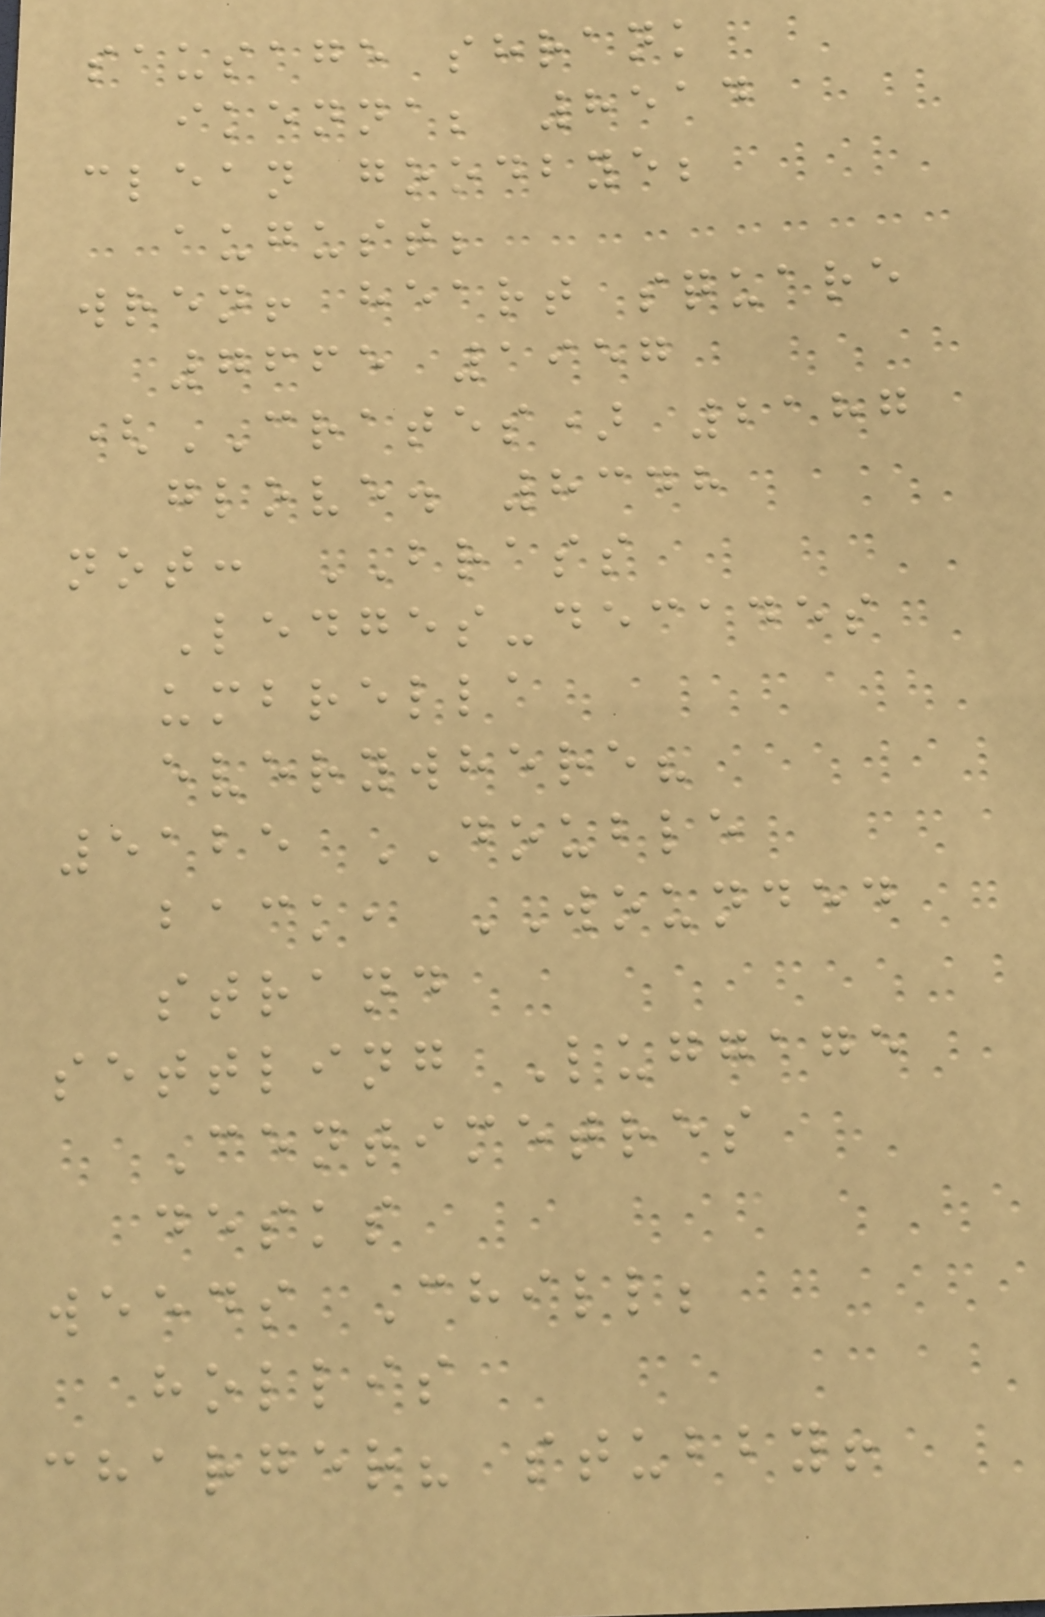sausage shrank
ikenna; 8514
clean goodbye;
august;
wren! heart square
7665 1957
(CRATES) 2187
glove. 8348
not: BRASS
Ledges-decades
umbrella
everywhere?
5125 DOUBLE
back, WOUNDED
strand
settling Luggage
Centimetres
desks
weeds Chill;
hollis
charger? stubby!
